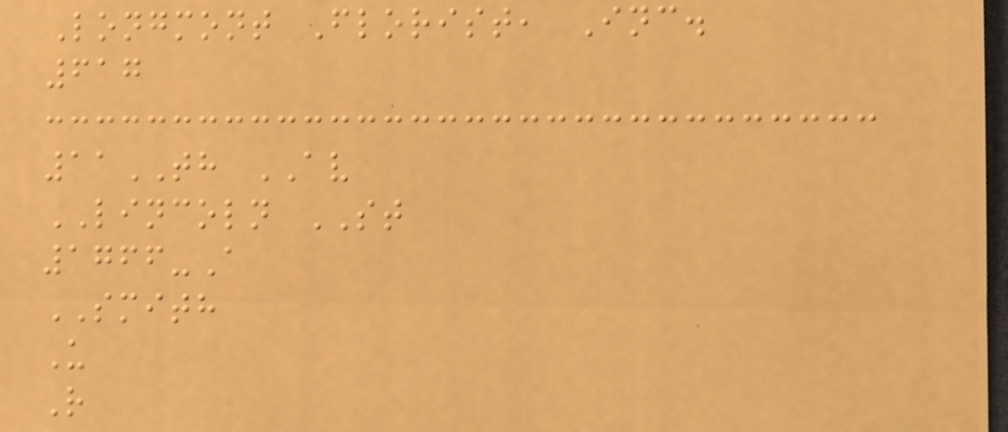Longmont Florist, Inc.
617
11TH AV
LINCOLN ST
1766-A
SMITH
U
R
